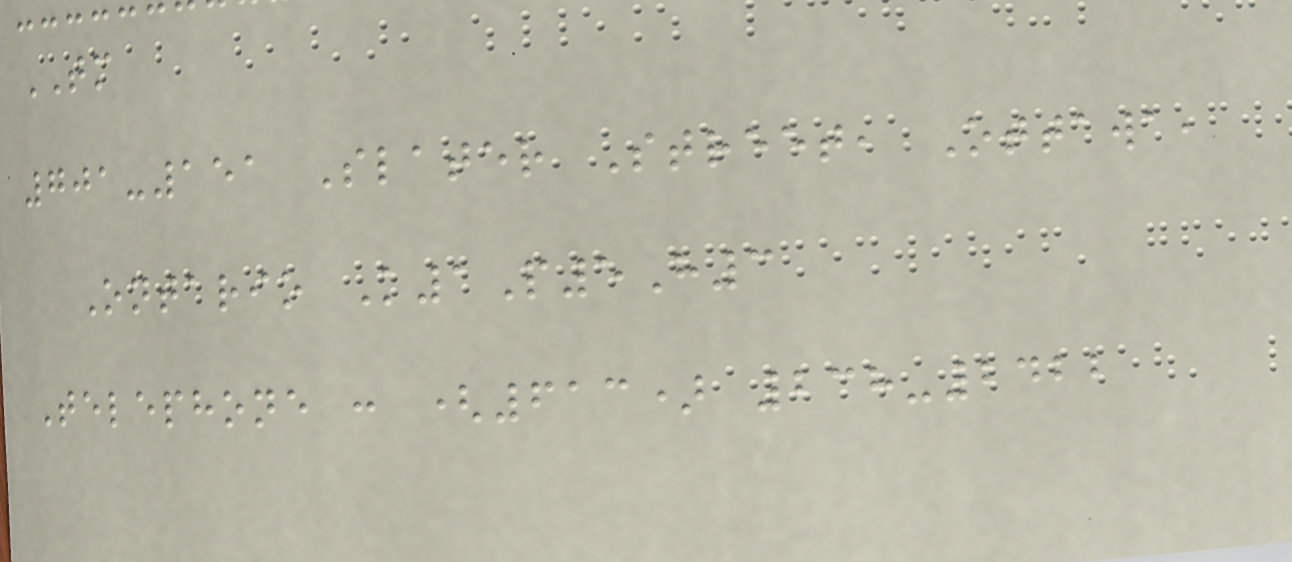TM
701-151 Slater Street, Ottawa,
Ontario K1P5H3
Telephone : (613) 238-2422
